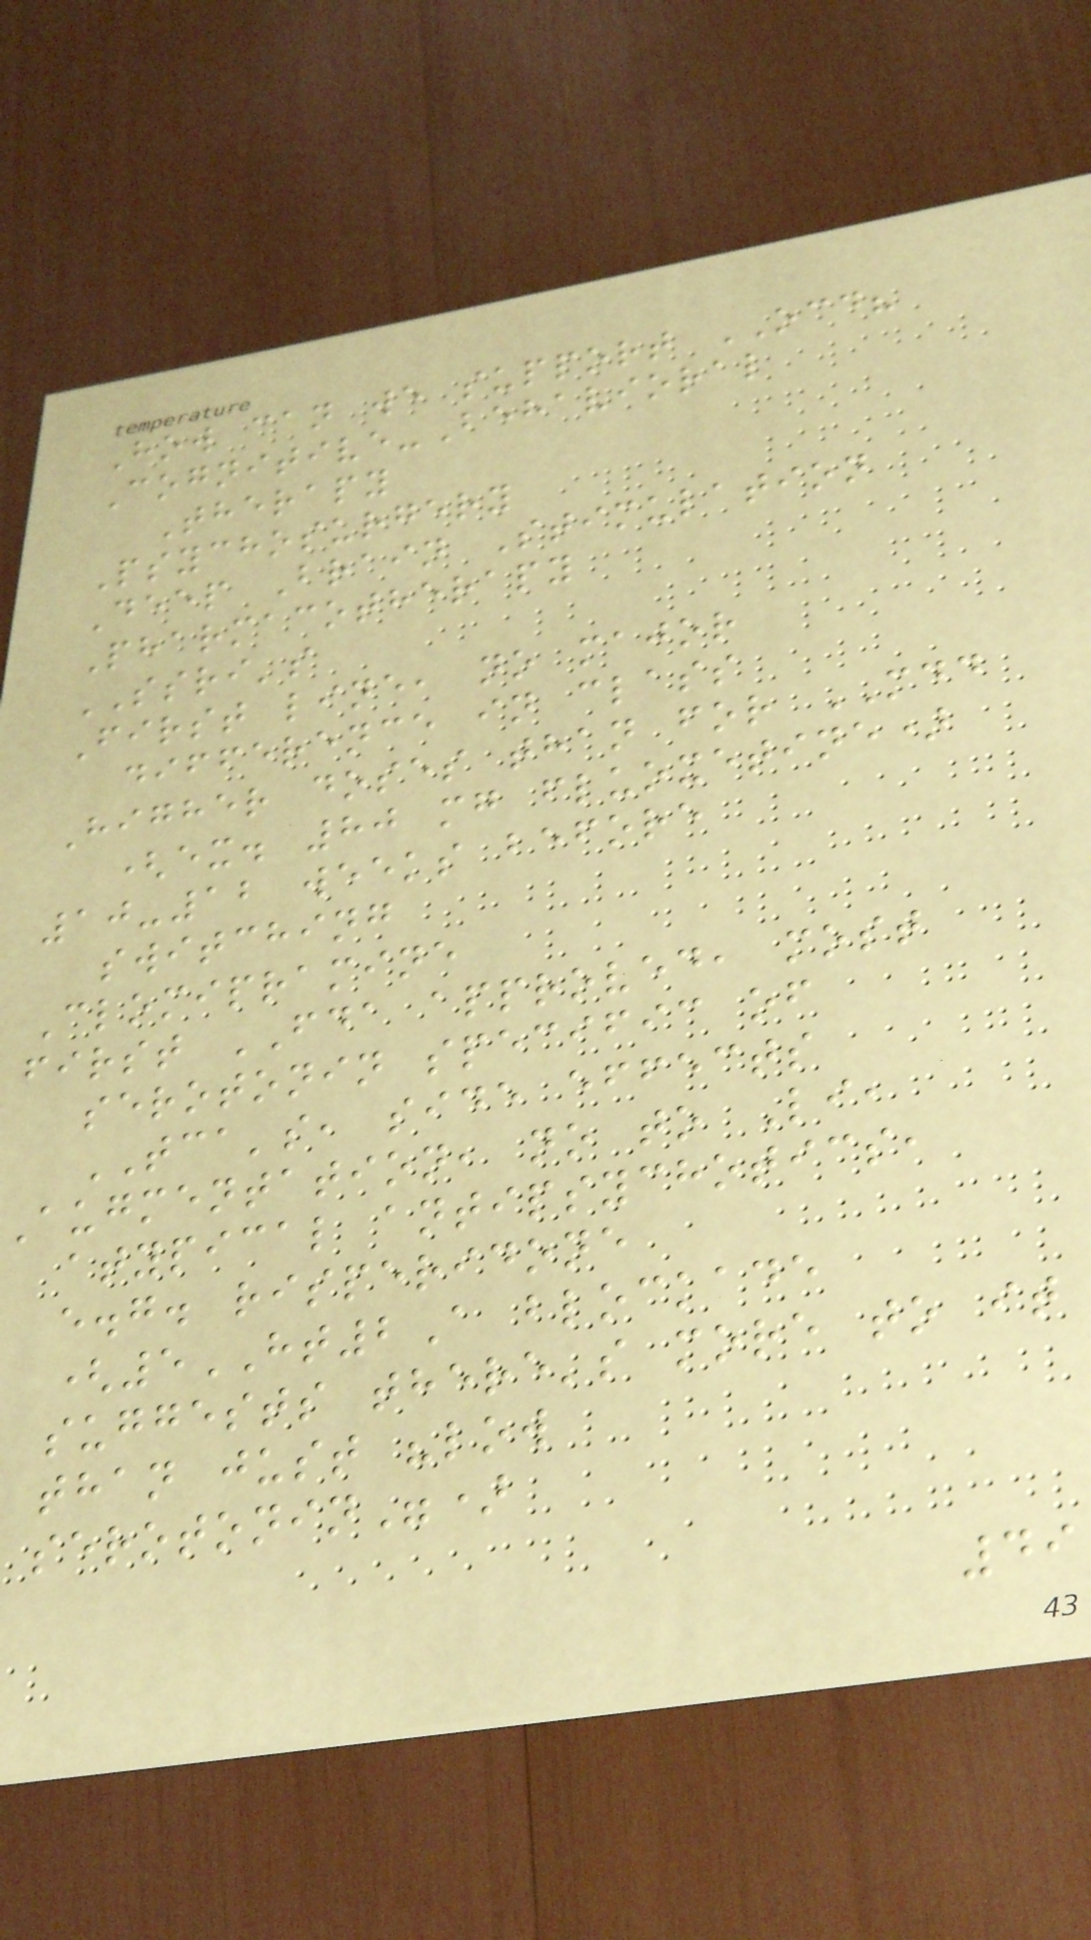How can we support OCD?
Cognitive-Behavioral
Therapy
Psychosurgery
Deep Brain Stimulation
Pharmacotherapy
SSRI's
First line, no major
difference in class
Higher doses than for MDD
(ex. 80 mg fluoxetine)
10-12 weeks before
switching
Clomipramine
first FDA approved, most
serotonin specific of
TCA's, side effects
Augmentation, no to Li,
atypical antipsychotics,
e.g. risperidone
(5HT2A blockade
suggests there's more to it
than just "low
serotonin")
49
